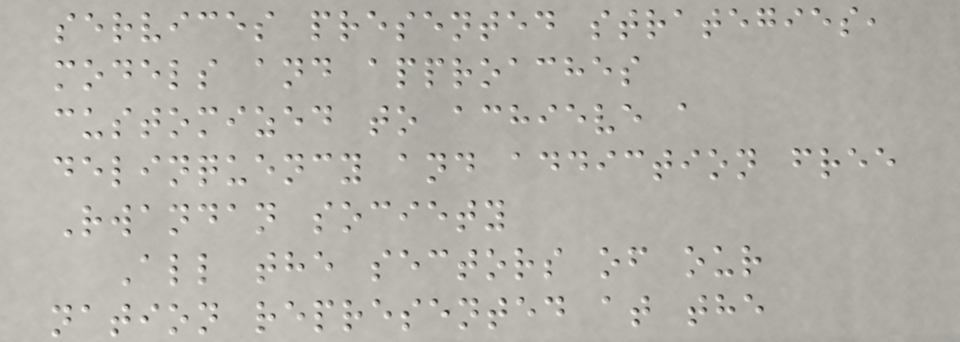services presented strategies,
models and approaches
customized to achieve a
delinquency and addiction free
Rwandan society
All the sectors of our
nation represented at the
